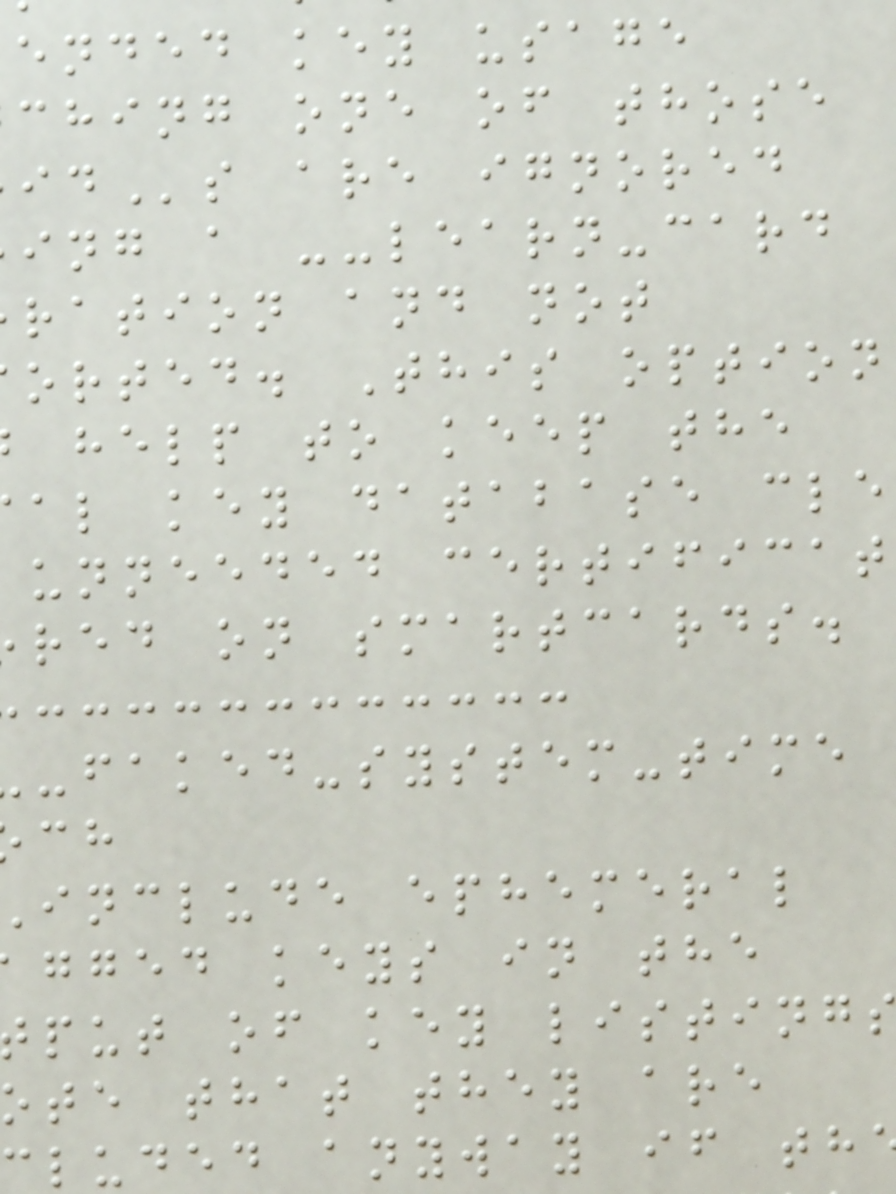ended key usage
ching one of those
s are ignored
ing a --learn-card
ration and not
orted. This option
help to keep the
al key database cle
unneeded certificat
red on smartcards.
-faked-system-time
include ephemeral
gged keys in the
put of key listing
ote that they are
cluded anyway if th
